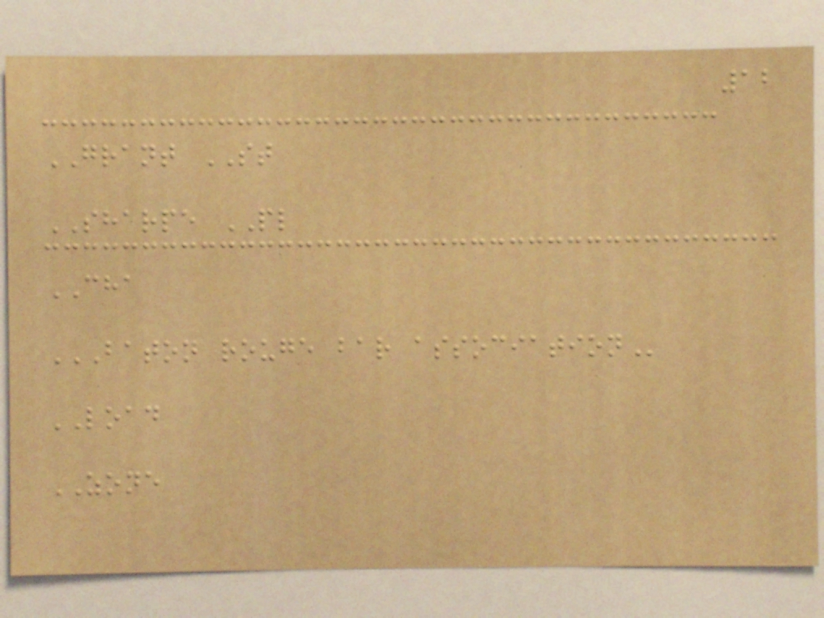12
GRANT ST
SHARPE PL
CHA
BATON ROUGE BAR ASSOCIATION
LOAD
ZONE
